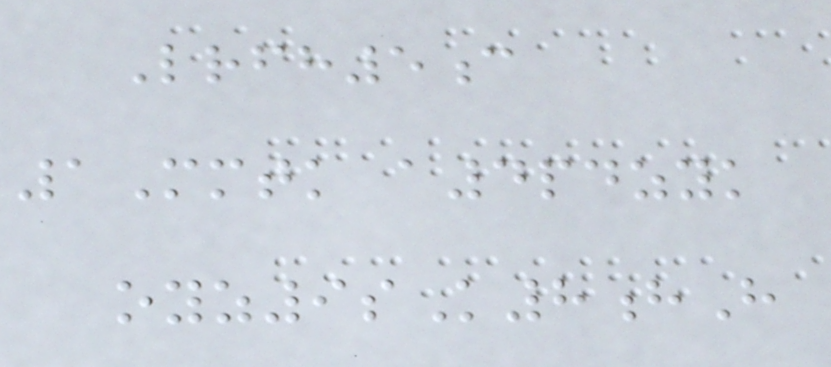Lrfh5c
1Mmtk a4pdzyk
oyz9sK8hH
